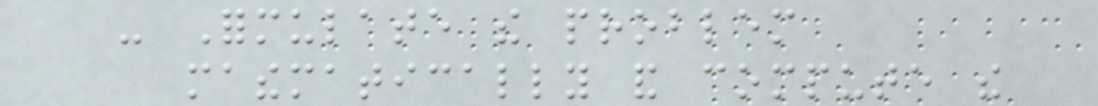- Formulate the problem
mathematically and compute the
